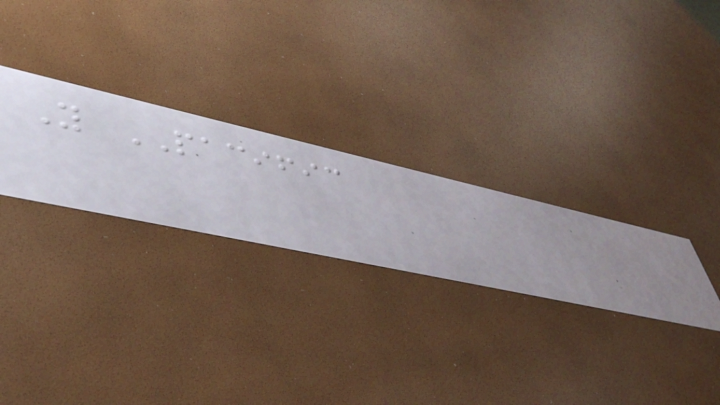Y PACIFIC
